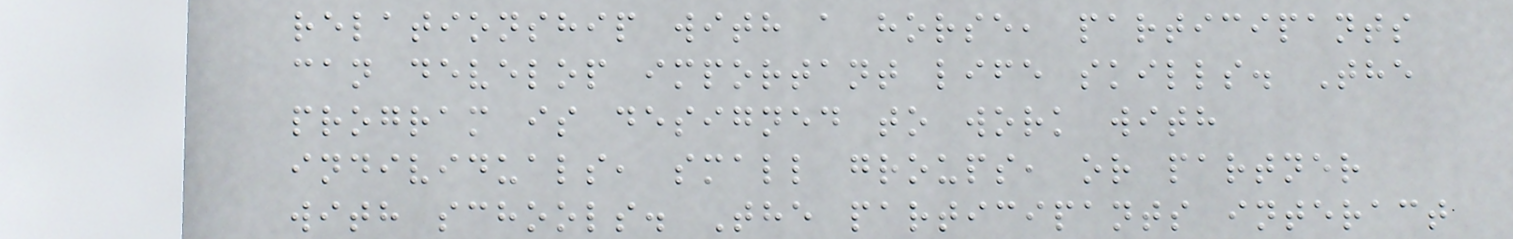relationship with a horse, participants
can develop important life skills. The
program is designed to work with
individuals, small groups, or partner
with schools. The participants interact
